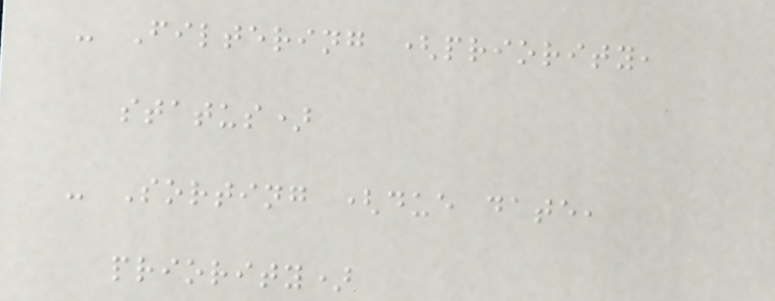- Filtering (priority,
status)
- Sorting (due date,
priority)
